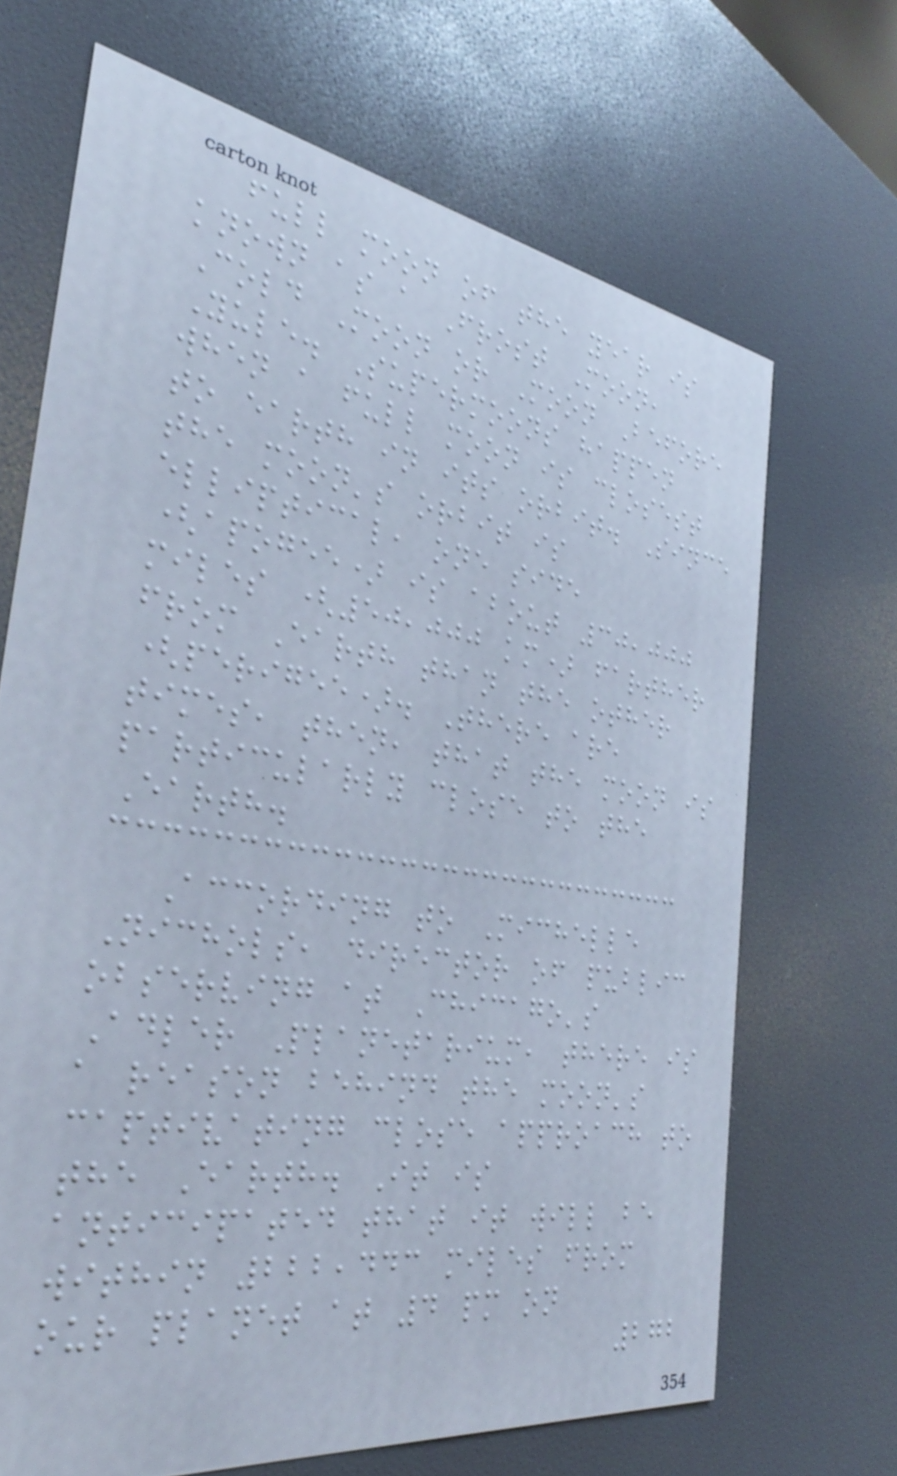full moon of the year is
known as a Frost Moon,
Cold Moon or Moon Before
Yule. Supermoons happen
when a full moon is closest
to earth in its orbit. Since
the moon's orbit is
elliptical, one side
(apogee) is about 30,000
miles (50,000 km) farther
from Earth than the other
(perigee). There are
times, then, that the moon is
particularly close to the
Earth.
According to Michelle
Nichols, director of public
observing at Chicago's
Adler Planetarium, there is
a reason behind the moon's
captivating close approach to
the Earth. It is
anticipated that it will be
within 222,443 miles from
our planet at 4 pm on
272
